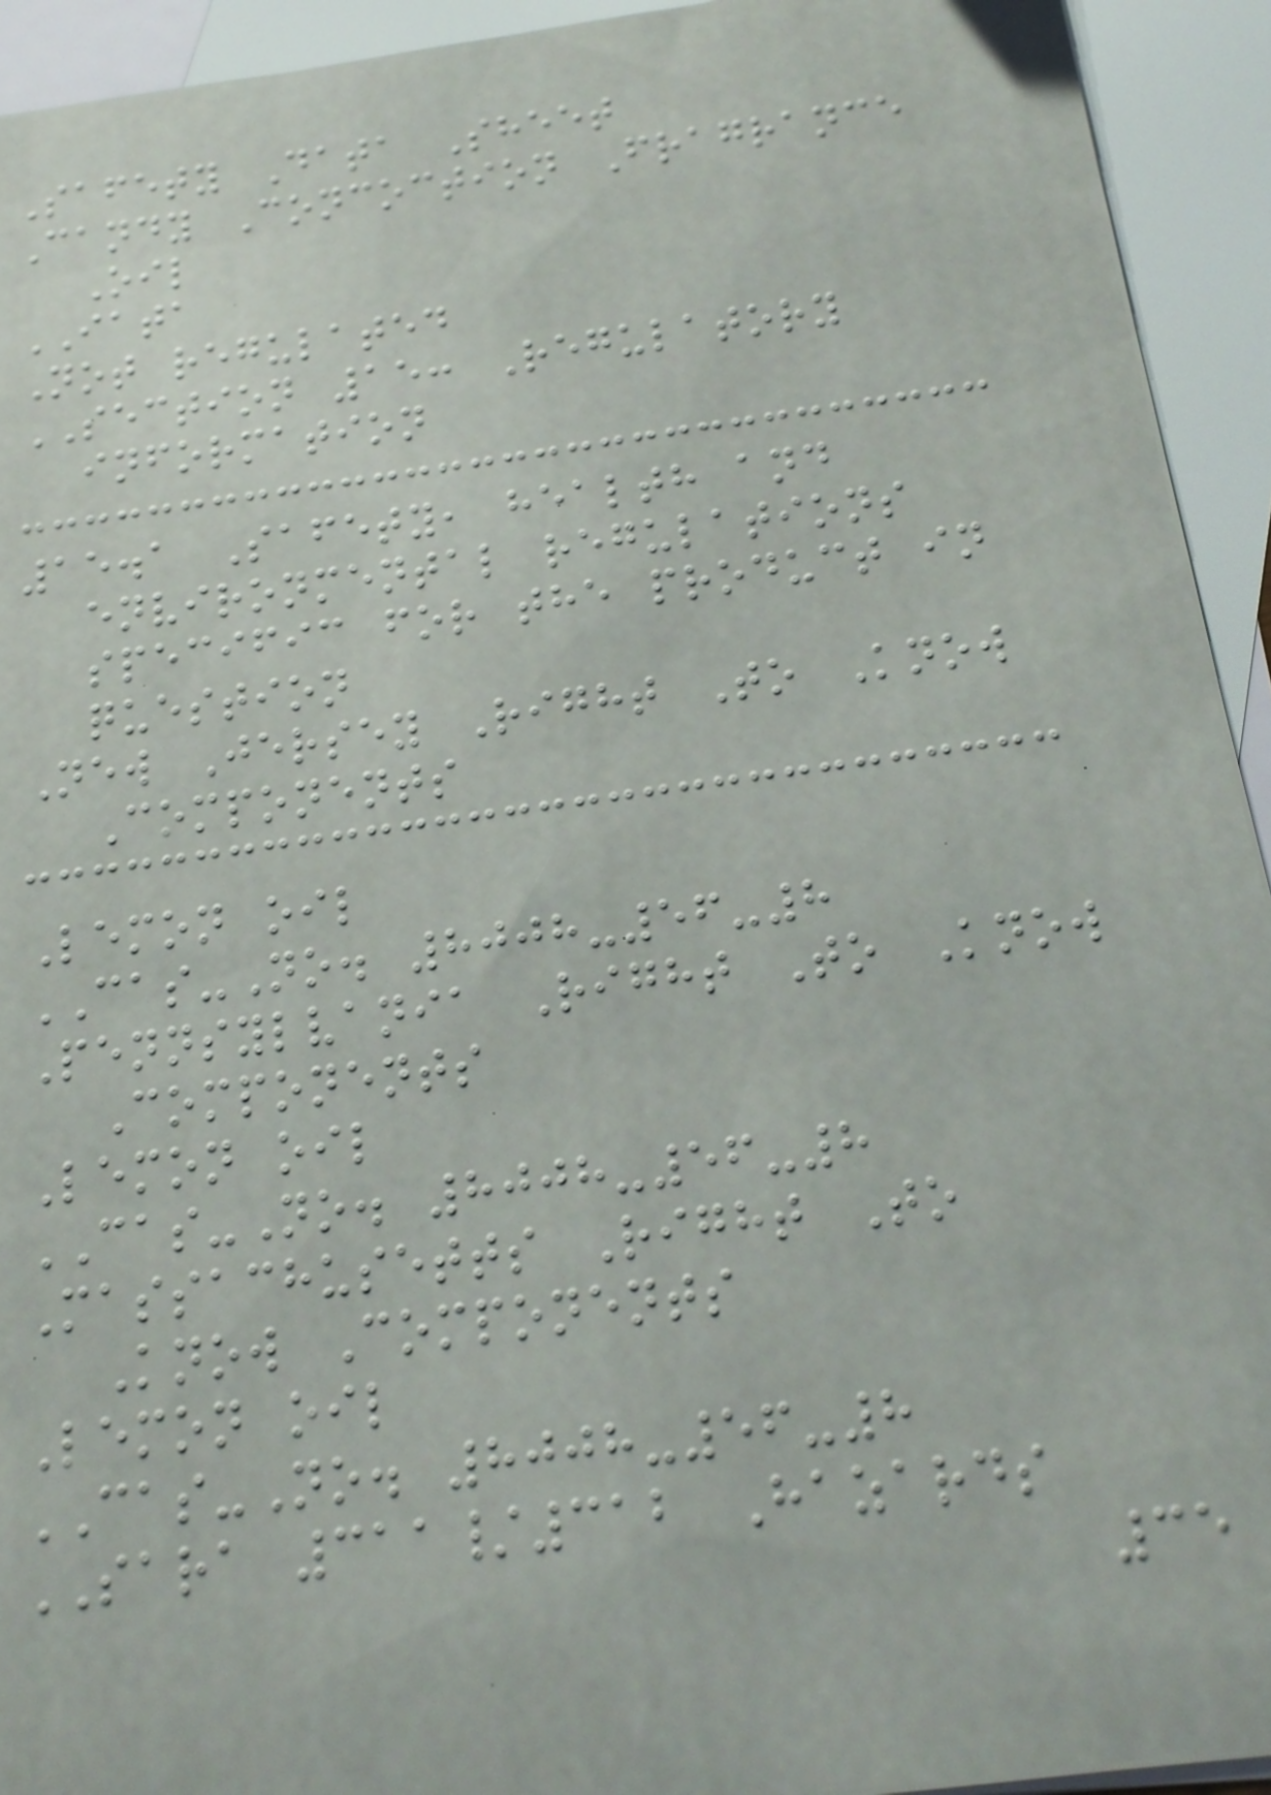Safety Data Sheet
Candy Concoction Fragrance
Oil
IATA
Not regulated
SECTION 15: Regulatory
information
15.1 Safety, health and
environmental regulations
specific for the product in
question
New Jersey Right To Know
Components
Lemon oil
CAS-No. 8008-56-8
Pennsylvania Right To Know
Components
Lemon oil
CAS-No. 8008-56-8
Massachusetts Right To
Know Components
Lemon oil
CAS-No. 8008-56-8
SARA 311/312 Hazards
35
